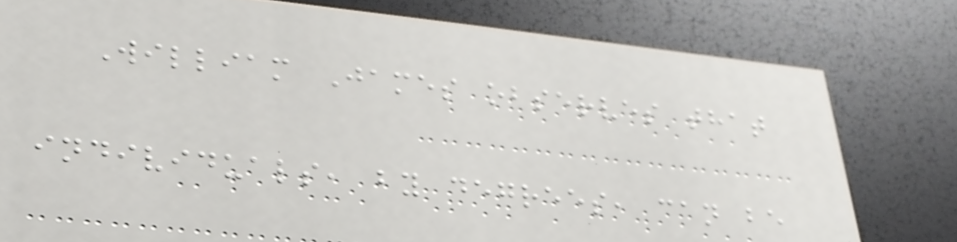William James observes that
individuals, by degrees, can be
